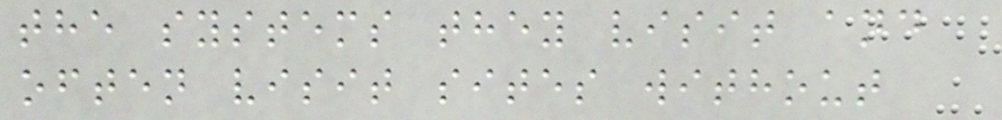the systems they visit and
often visit sites without
